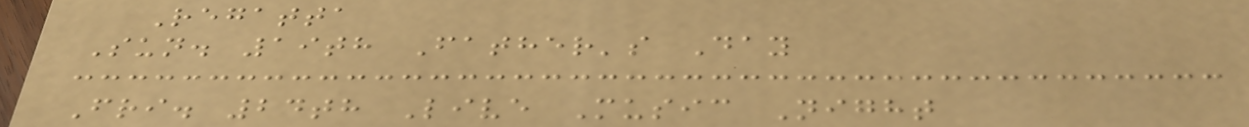Regatta
Sun. 19th Father's Day
Fri. 24th Live Music Night
